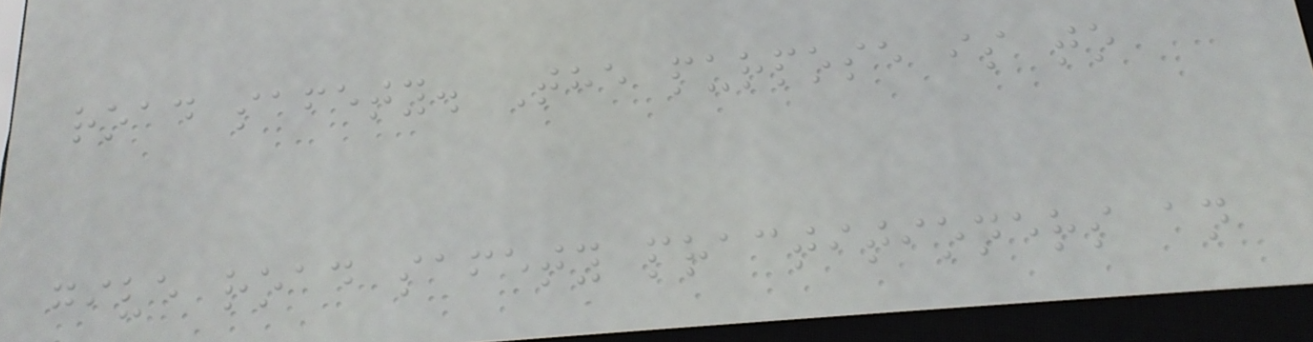road safety. The purpose is to
give road safety practitioners an
